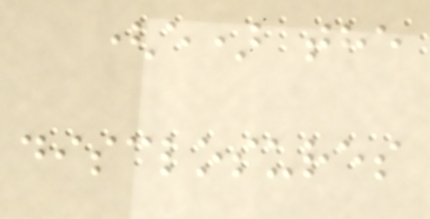(e) the
disclosures
